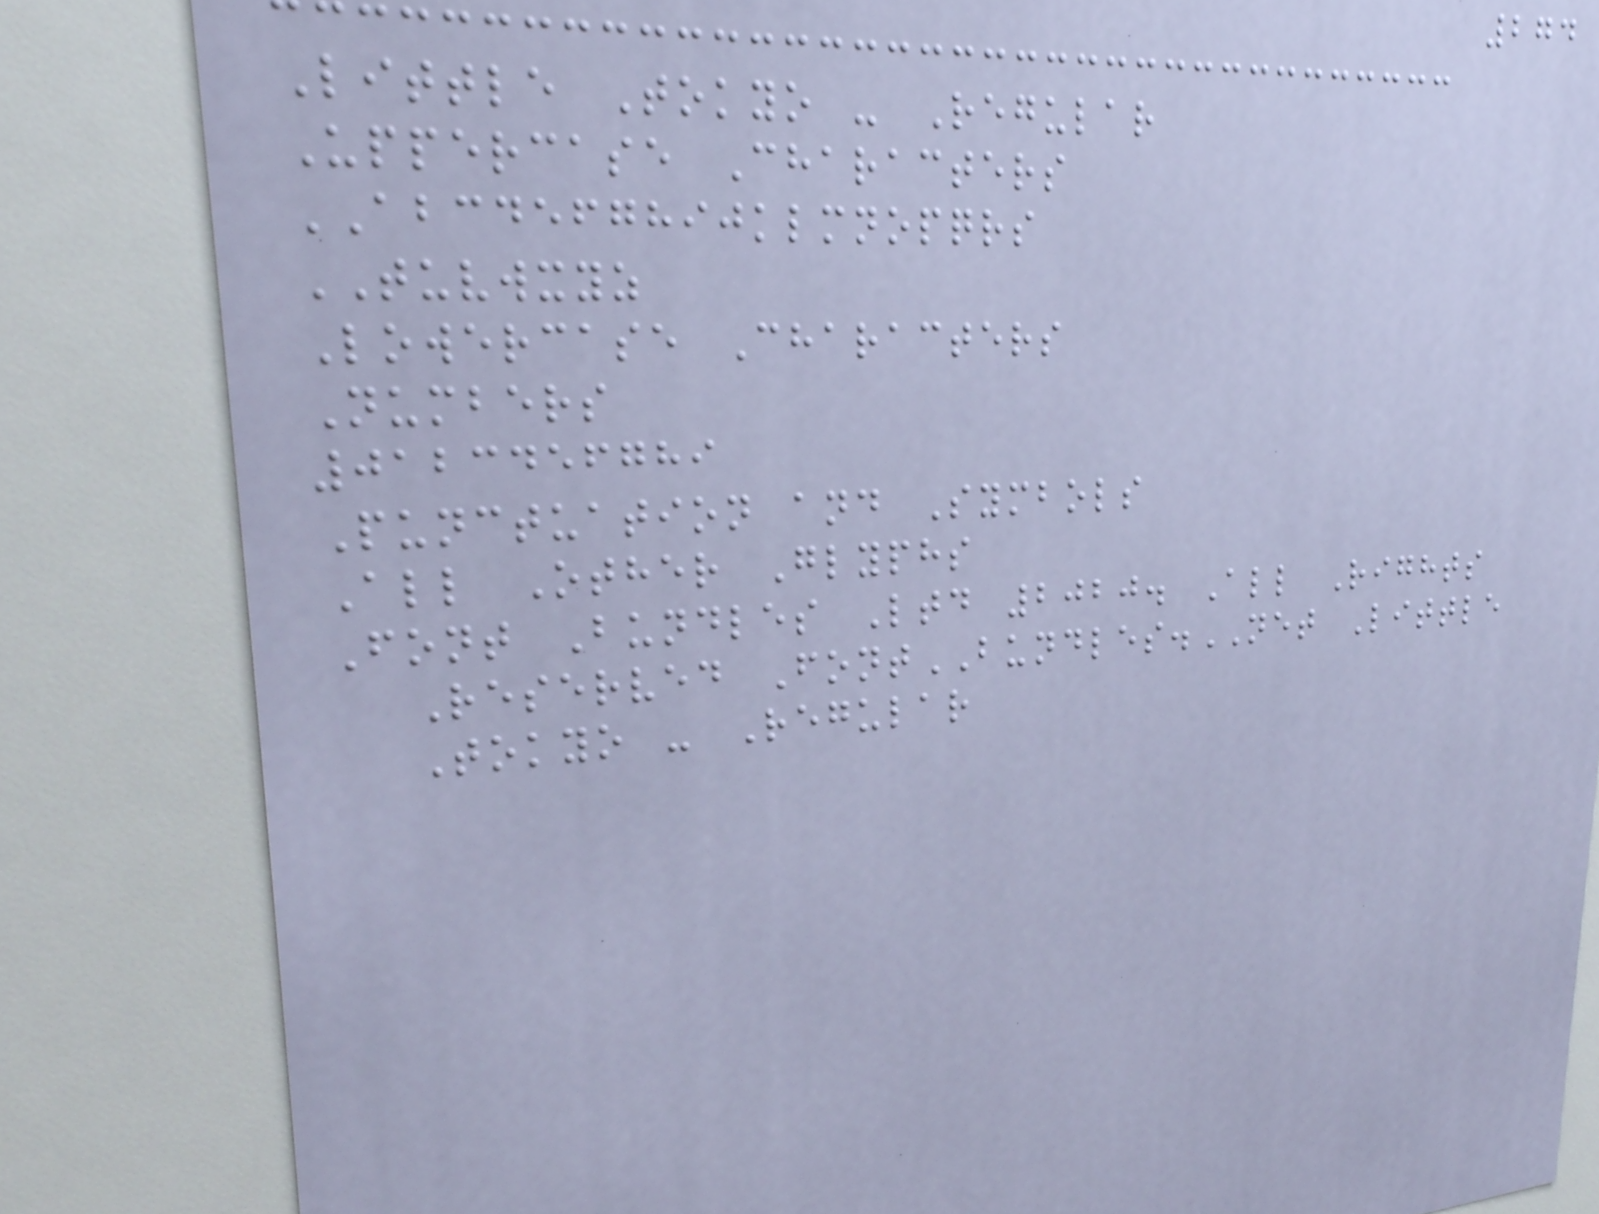274
Little Tokyo - Regular
Uppercase Characters
ABCDEFGHIJKLMNOPQRS
TUVWXYZ
Lowercase Characters
Numbers
0123456789
Punctuation and Symbols
All Other Glyphs
Font Bundles Ltd 2020. All Rights
Reserved FontBUNDLES.NET Little
Tokyo - Regular
